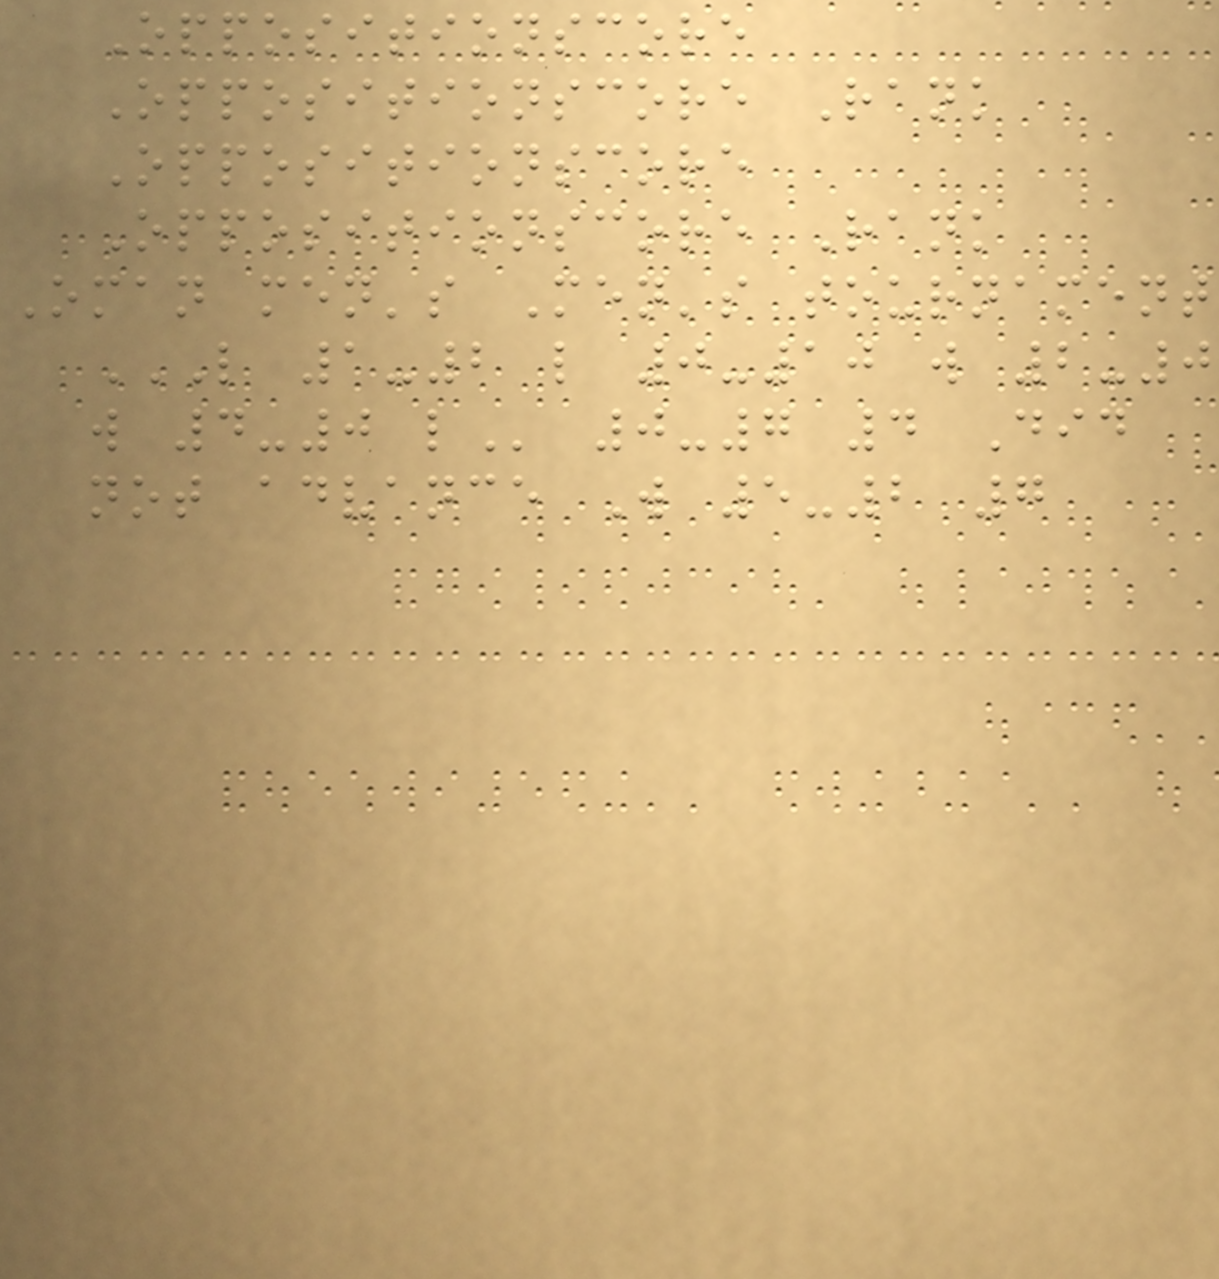Oppositionscore
Oppositionscore Rank
Oppositionscore
Oppositionscore Rank
Oman men's Men's tournament
L 1-2 L 0-10 W 2-0
W 4-0 L 0-7 4 Did
not advance W 5-2 7
